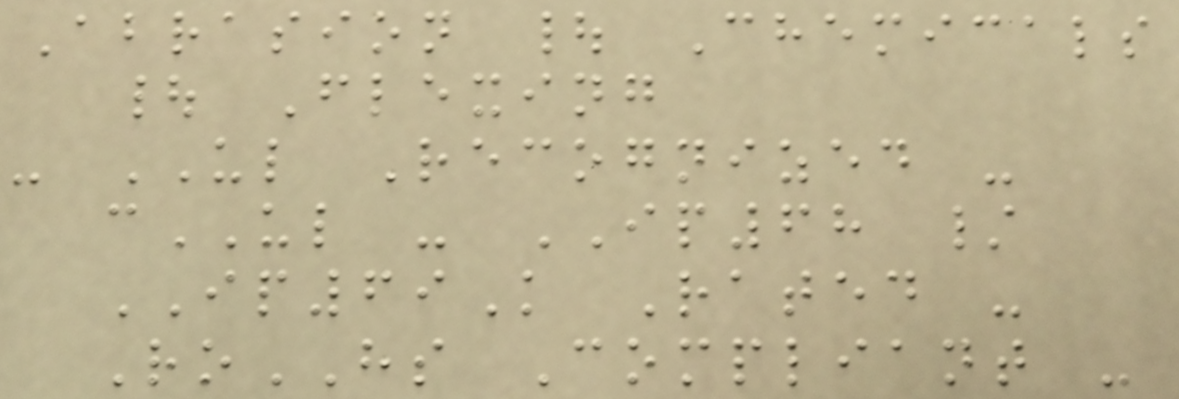Abrasion | Chemicals
| Flexing
- UL Recognized -
cUL - IP68 /
IP69K Rated -
RoHS Compliant -
